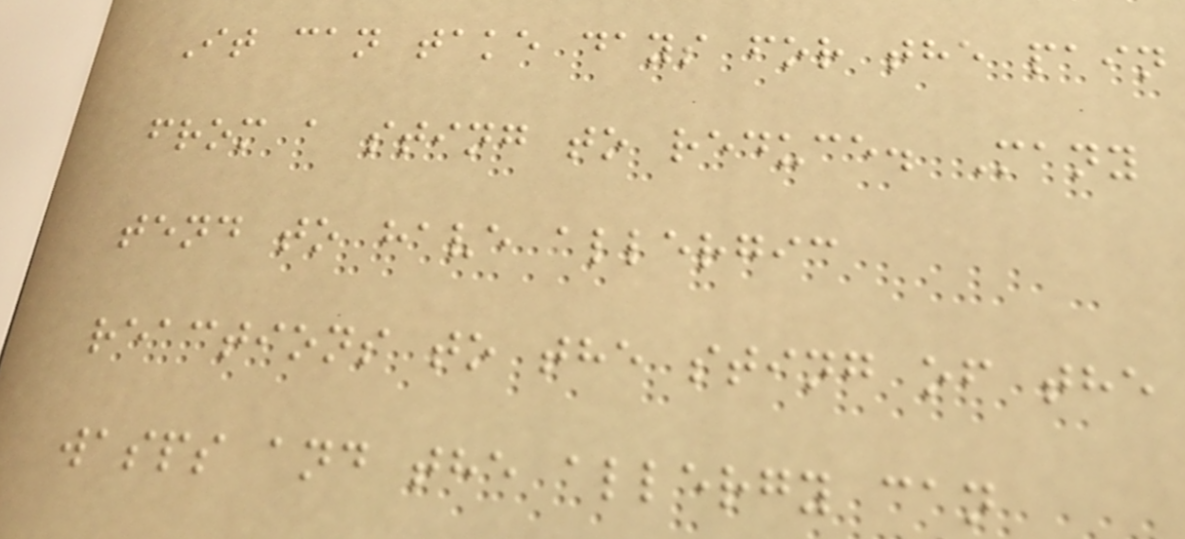It can take days for the pain
from a sting to reduce. Many
tend to have allergic
reactions to the sting of the
wasps and the allergy can
